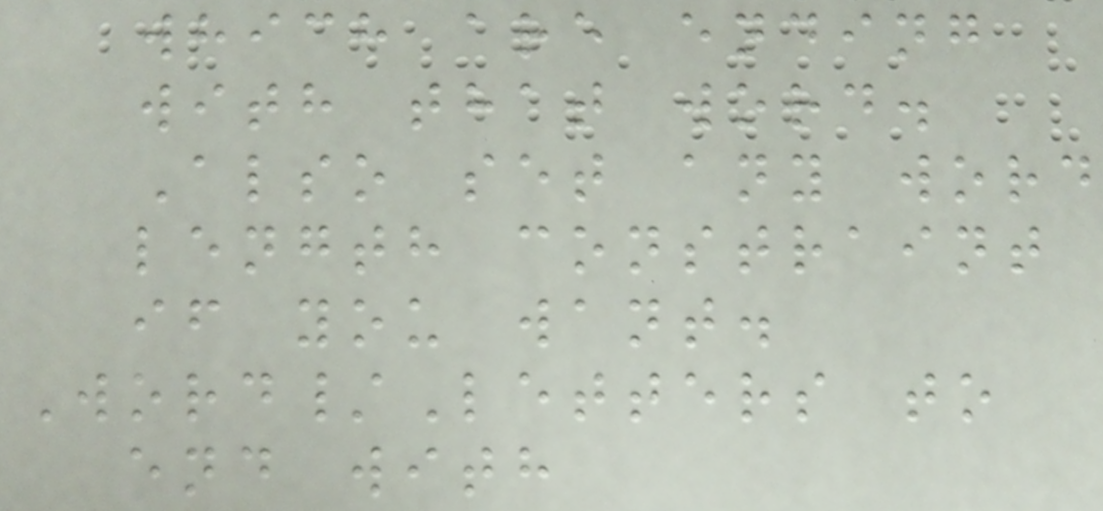which are ending
with that word.
Also set any word
length constraint
if you want.
Word/Letters to
end with
